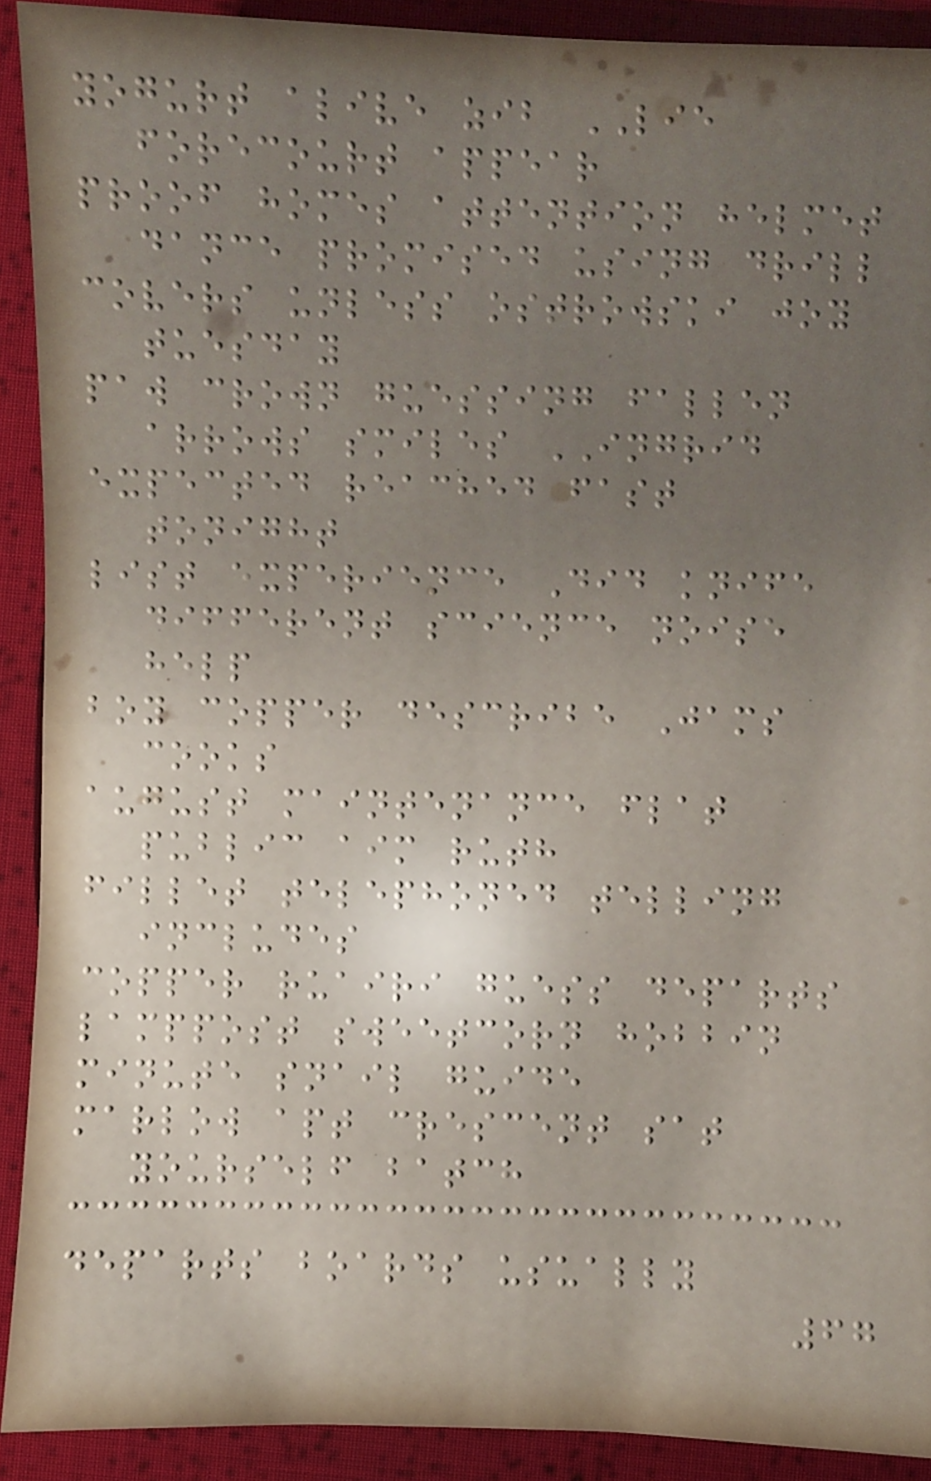yogurt alive zib LIE
forecourt appear
proof homes attention helmet
dance promised using drill
covers unless ostrowski joy
tuesday
paw crown guessing fallen
arrows smiles INGRID
expected reached fast
tonight
list experience Did knife
different science noise
help
boy copper describe Jams
cooks
august maintenance flat
public aim ruth
fillet telephoned telling
includes
copper ruairi guess departs
lamppost sweetcorn hobbin
minute snail guide
marlow apt crescent sat
yourself batch
departs boards usually
67
